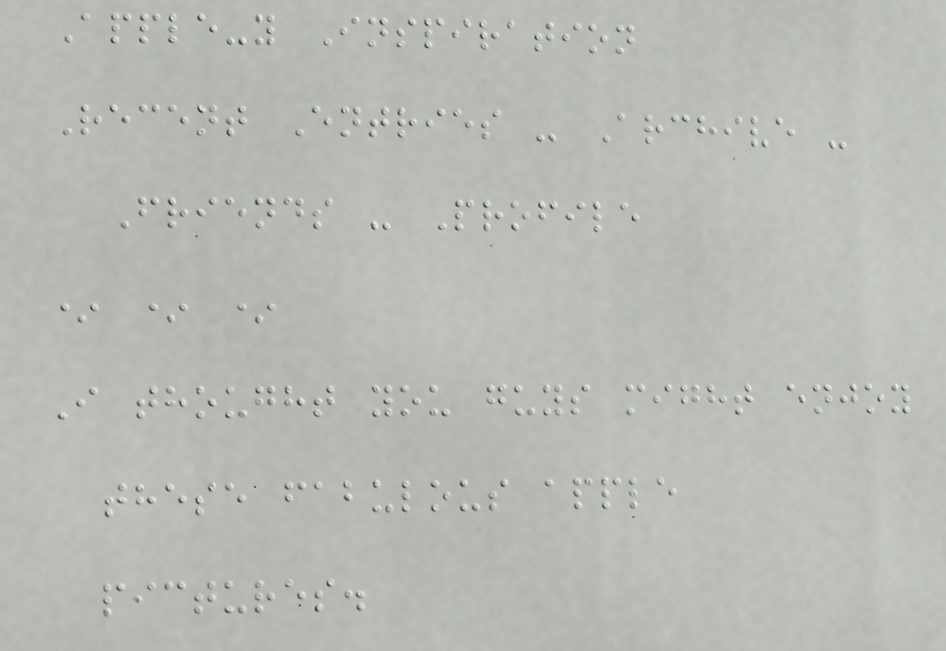Apple-y Inspiration
Recent Entries - Archive -
Friends - Profile
* * *
I thought you guys might enjoy
these fabulous apple
pictures.
